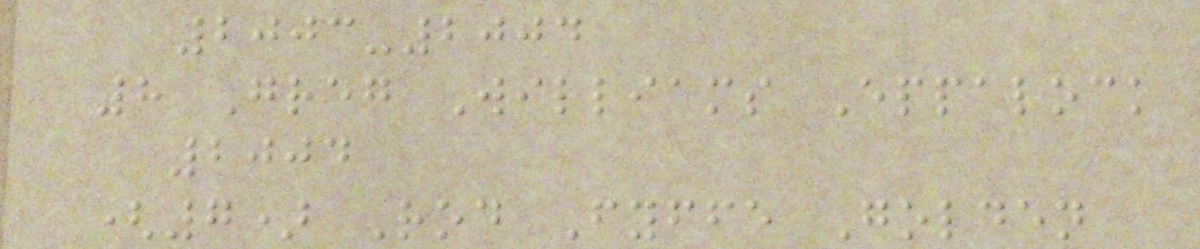2003-2004
8 Greg Williams Eppalock
2004
(7) Rod Fyffe Golden
